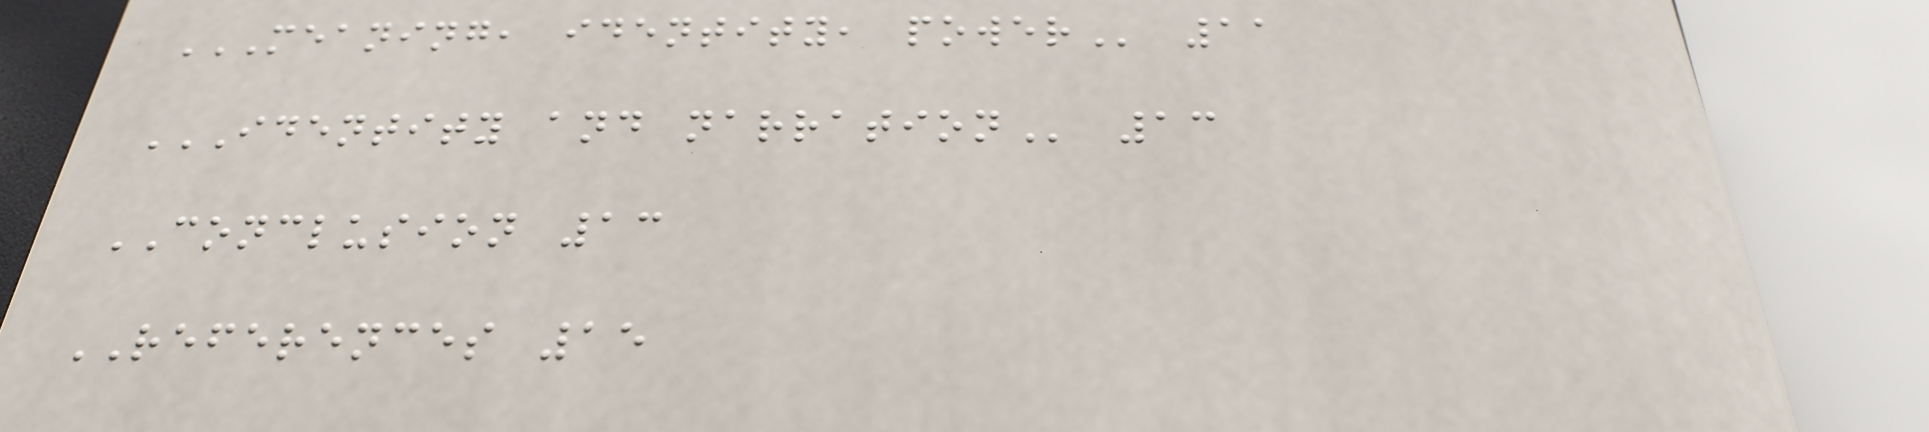MEANING, IDENTITY, POWER 11
IDENTITY AND NARRATION 13
CONCLUSION 13
REFERENCES 15
